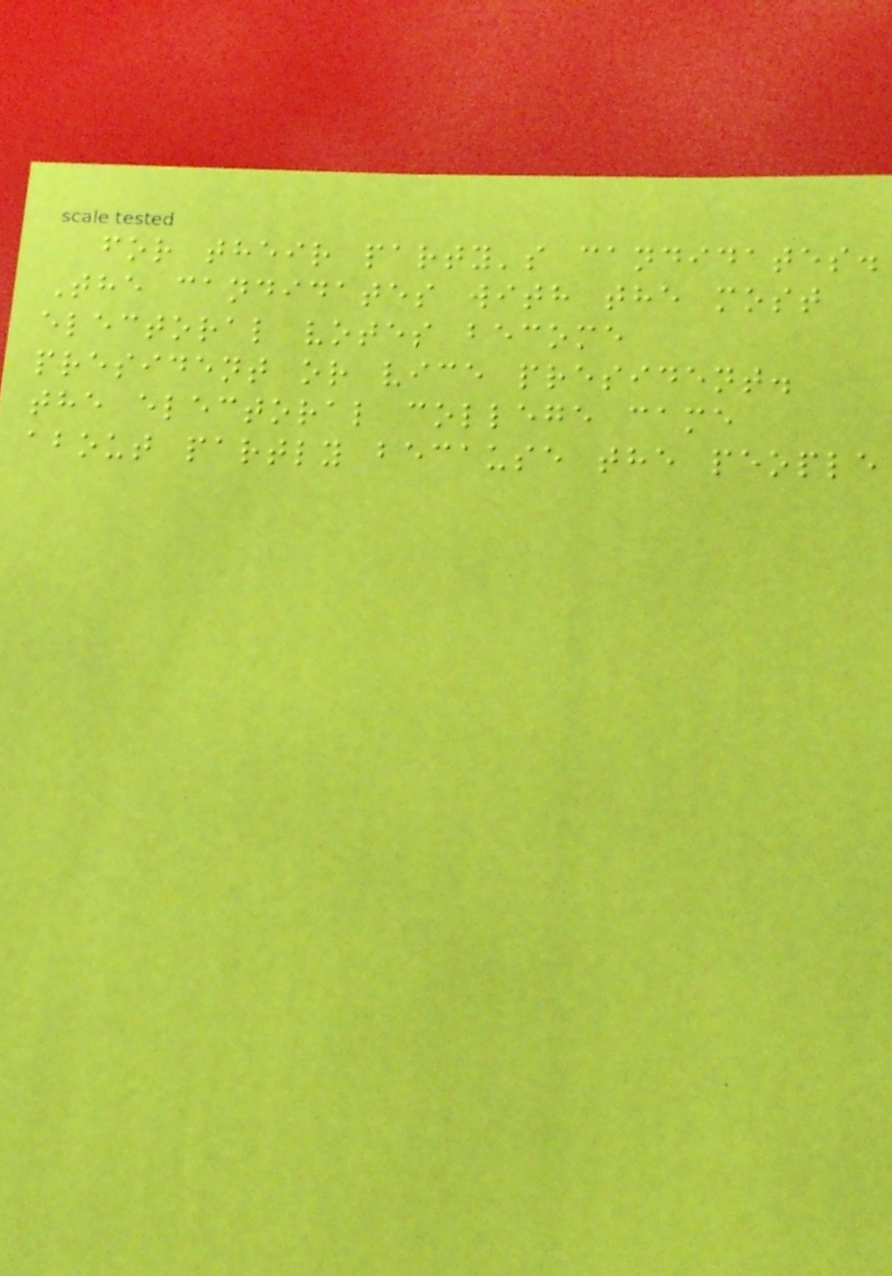for their party's candidates.
The candidates with the most
electoral votes become
president or vice president.
the electoral college came
about partly because the people
